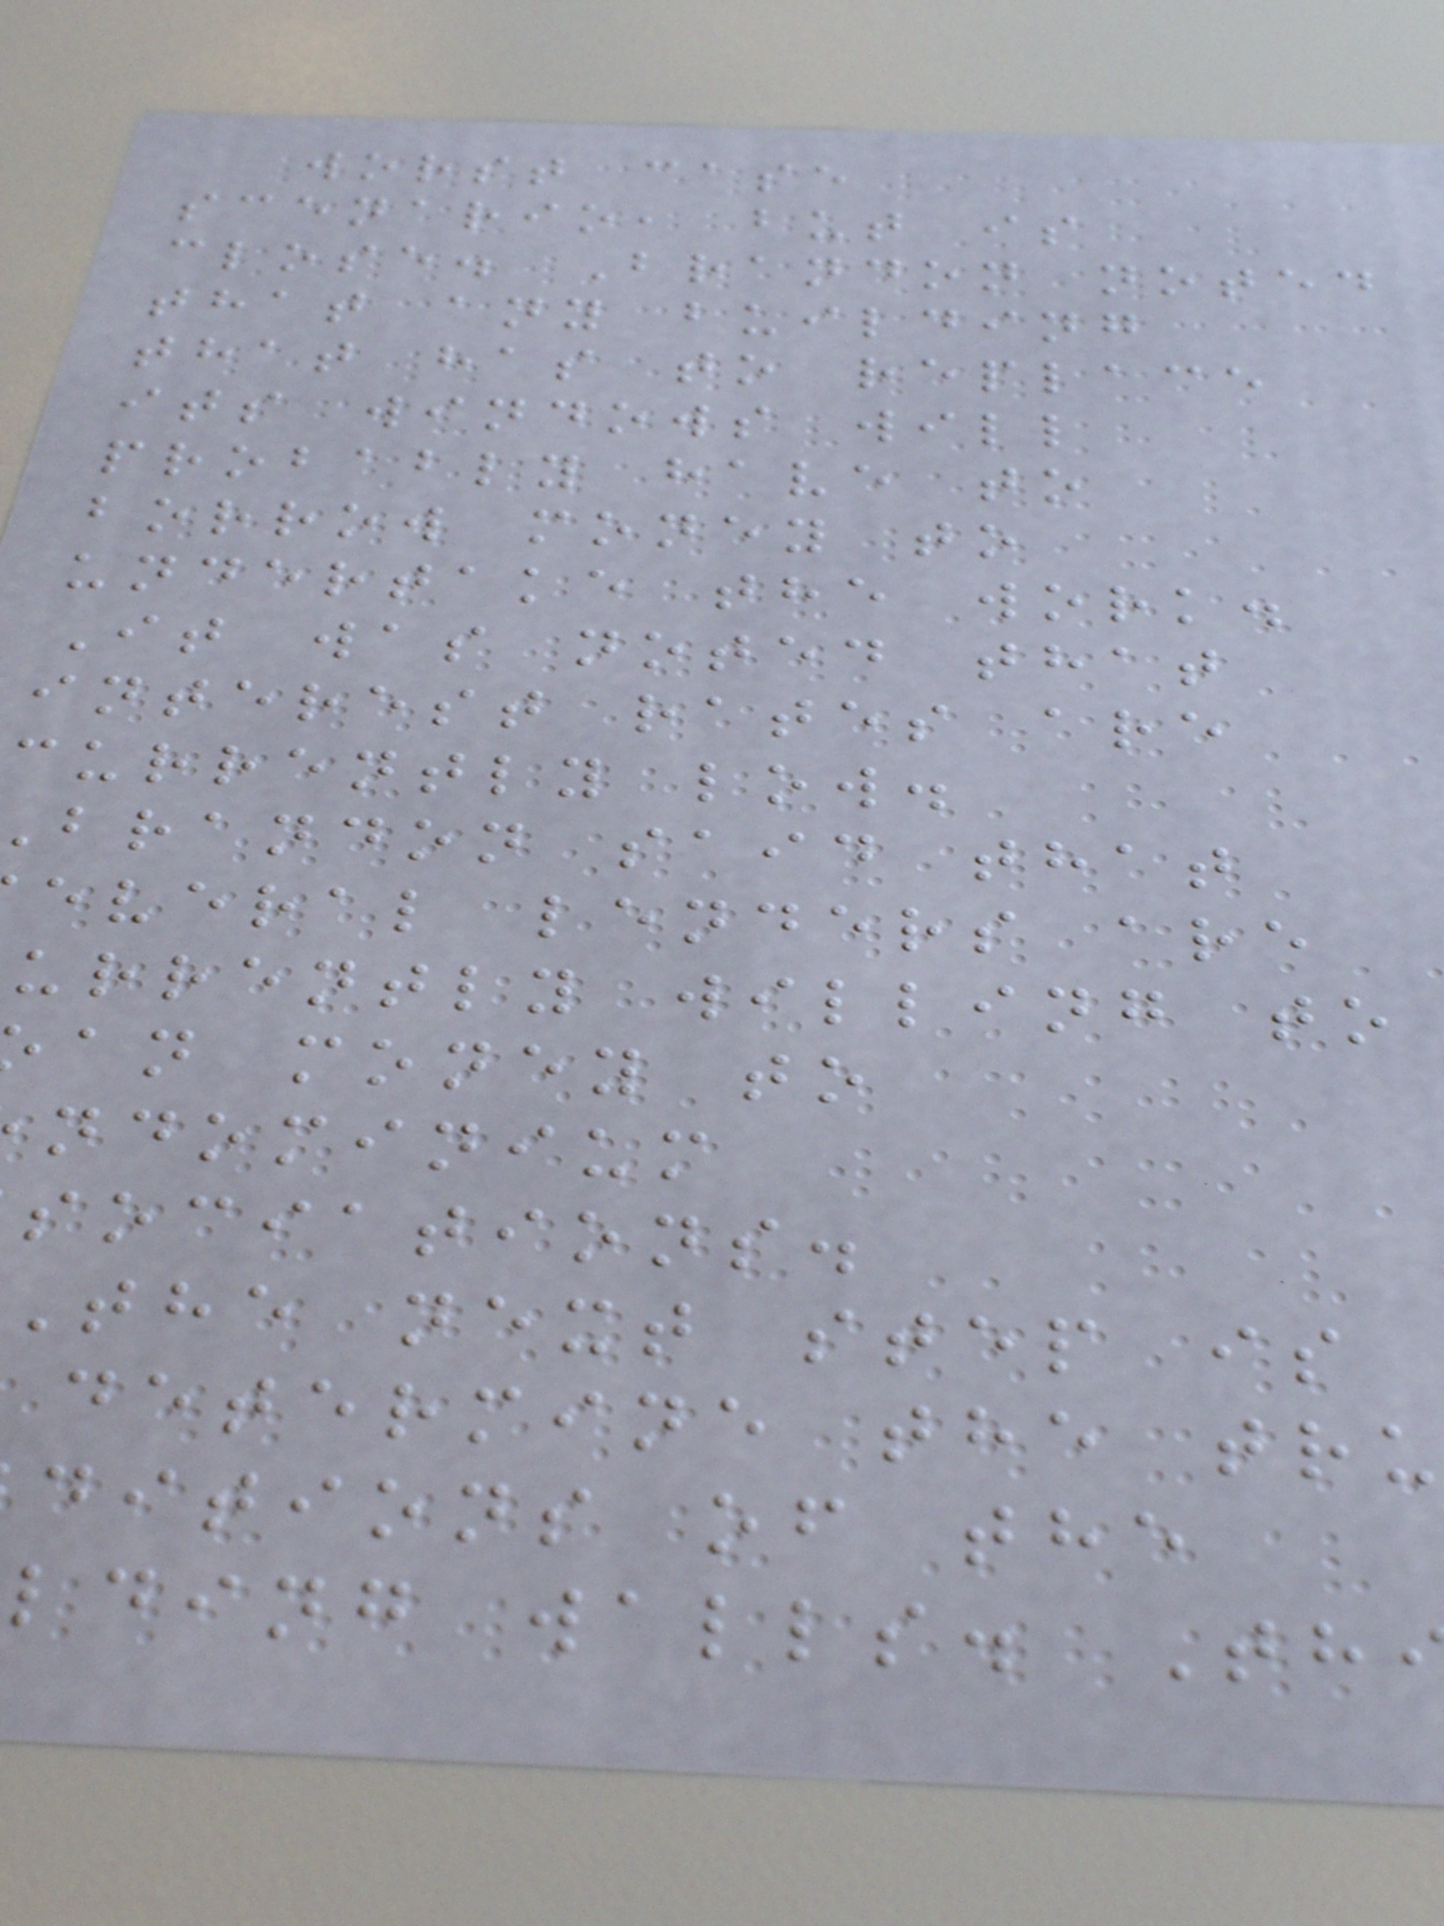worst case
scenario, but is
close. Brandon noted
that any building
that has to replace
its windows will
probably have to
borrow money to
undertake the work.
It was noted that
interest rates are
currently low.
brandon said that
everal lenders are
urrently willing to
an money to
ndominium
sociations.
the next step is
determine the tru
ditions of the
lding walls. Th
